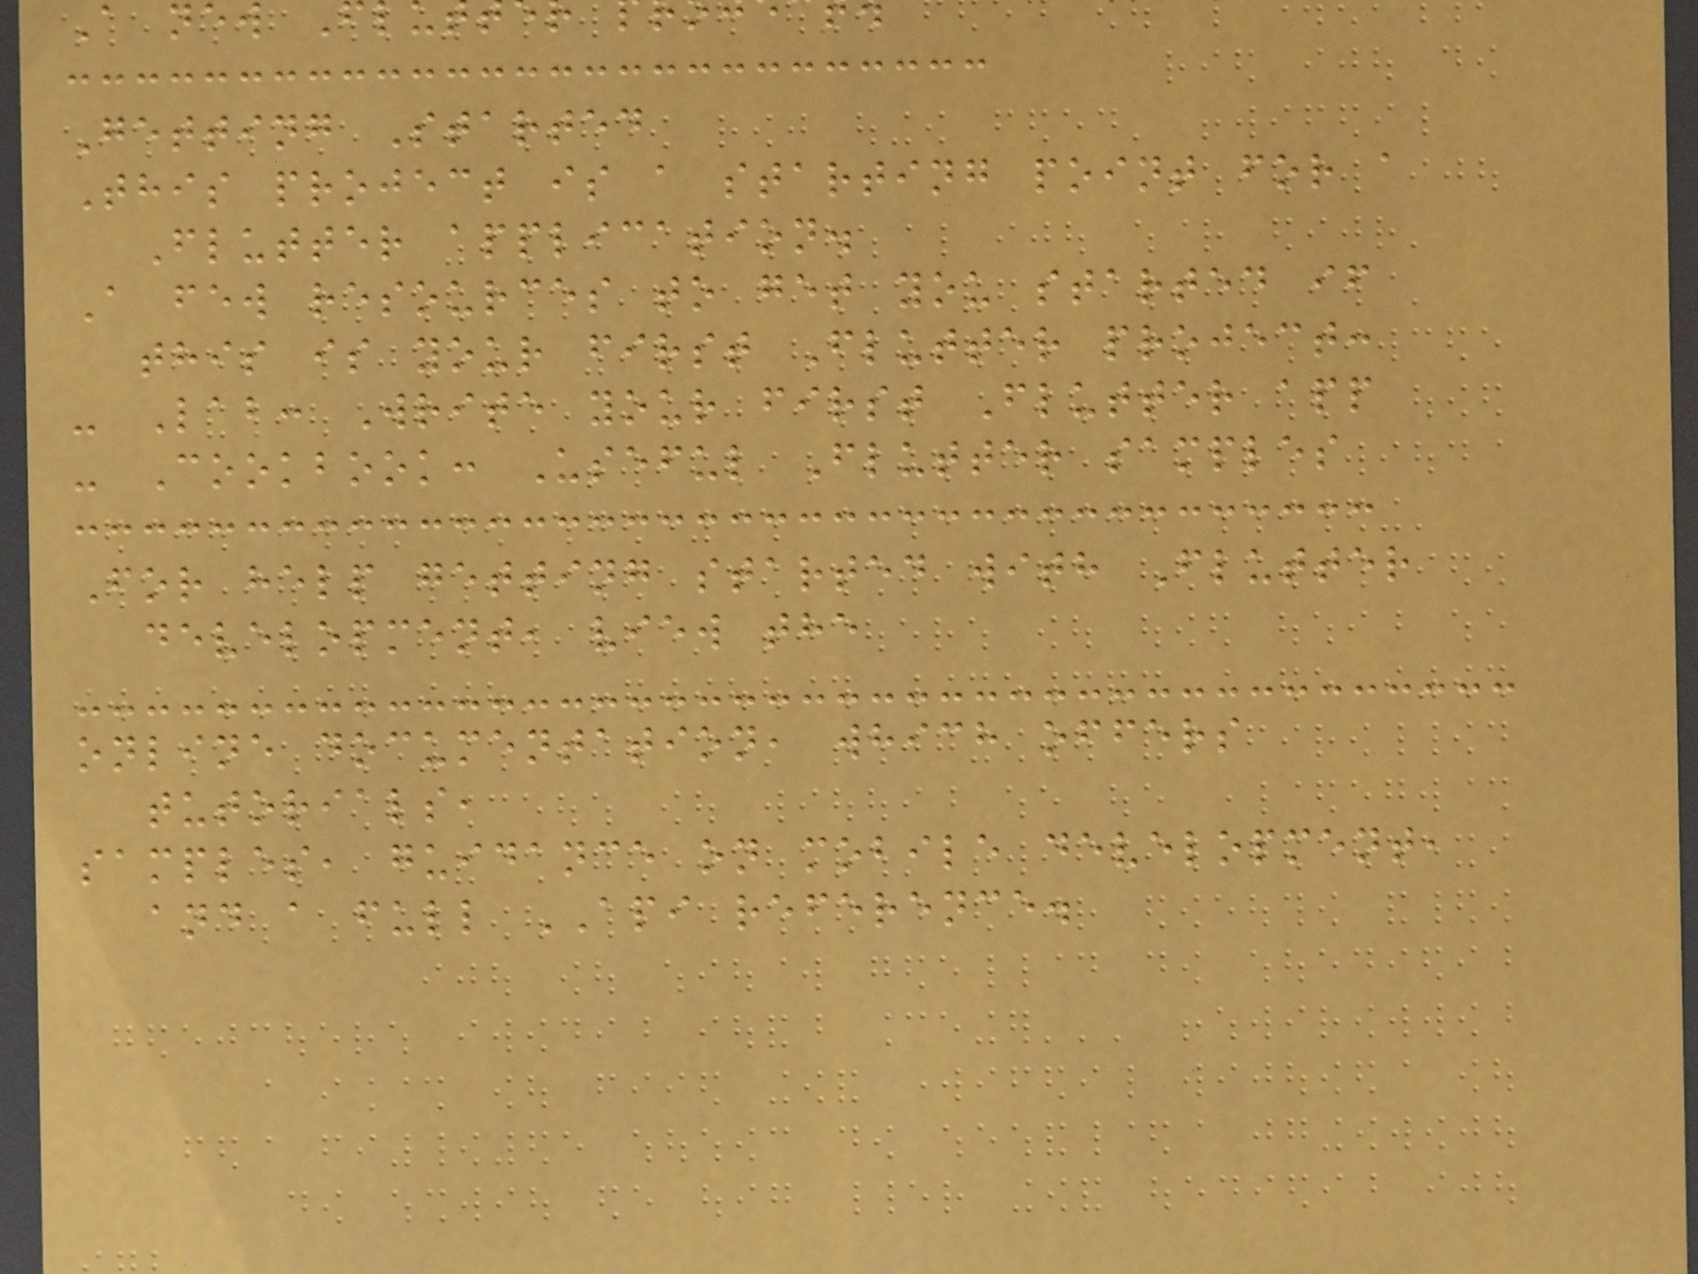A new
Getting Started
This project is a starting point for a
Flutter application.
A few resources to get you started if
this is your first Flutter project:
- Lab: Write your first Flutter app
- Cookbook: Useful Flutter samples
For help getting started with Flutter
development, view the
online documentation, which offers
tutorials,
samples, guidance on mobile development,
and a full API reference.
